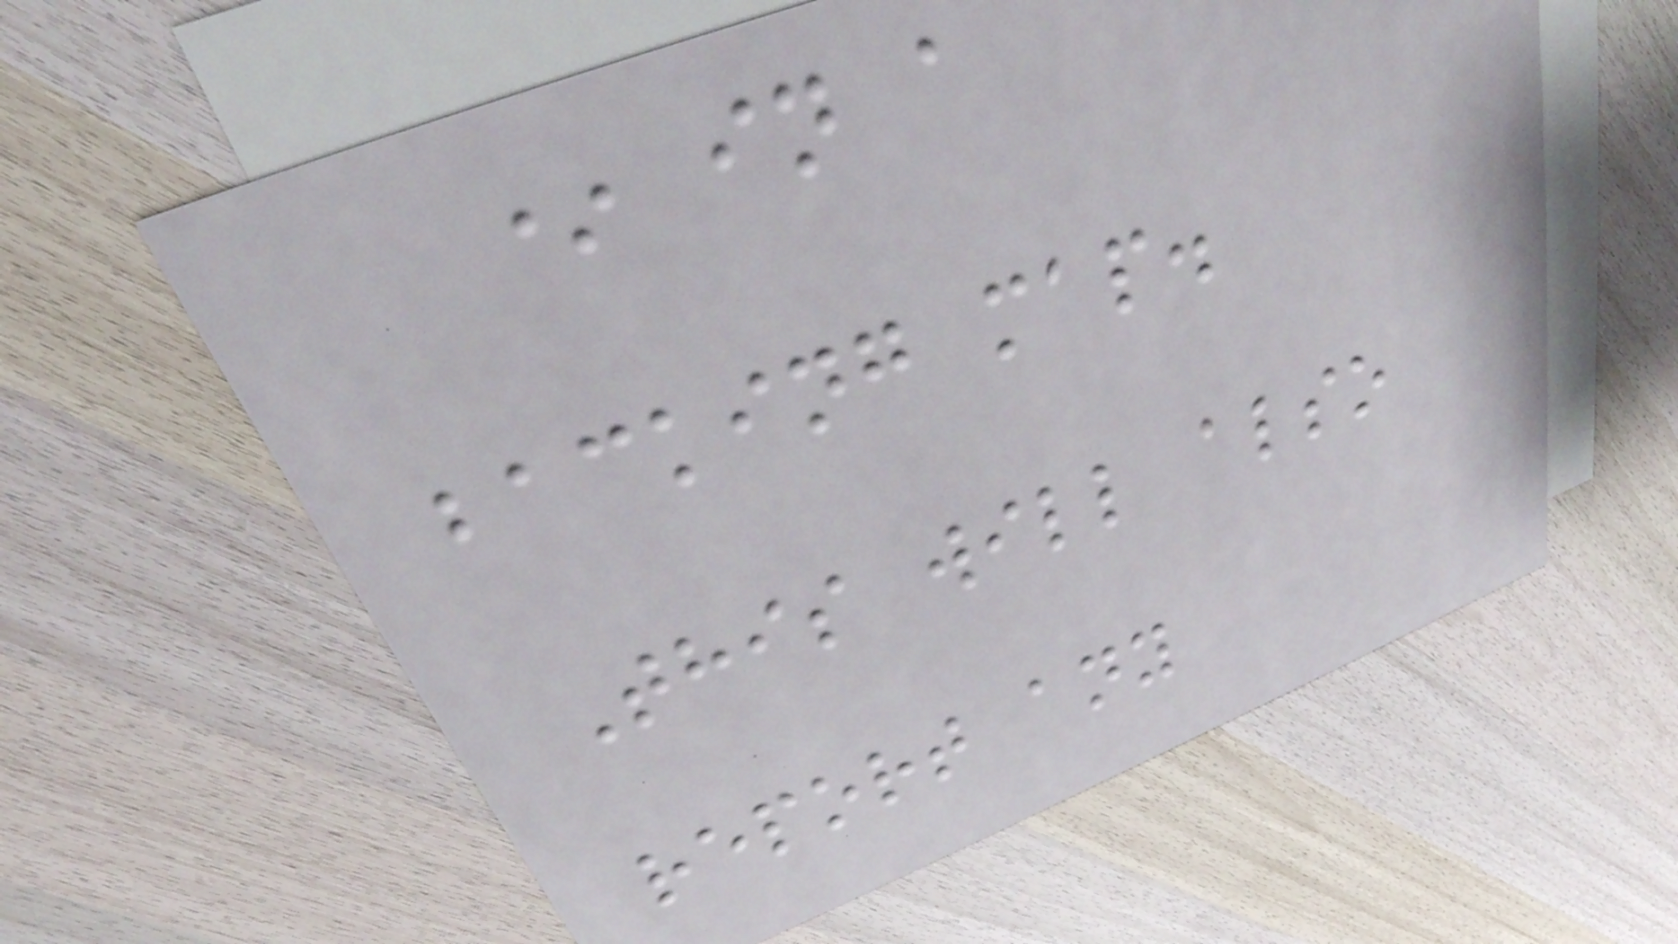* in a
backing map.
This will also
report any
